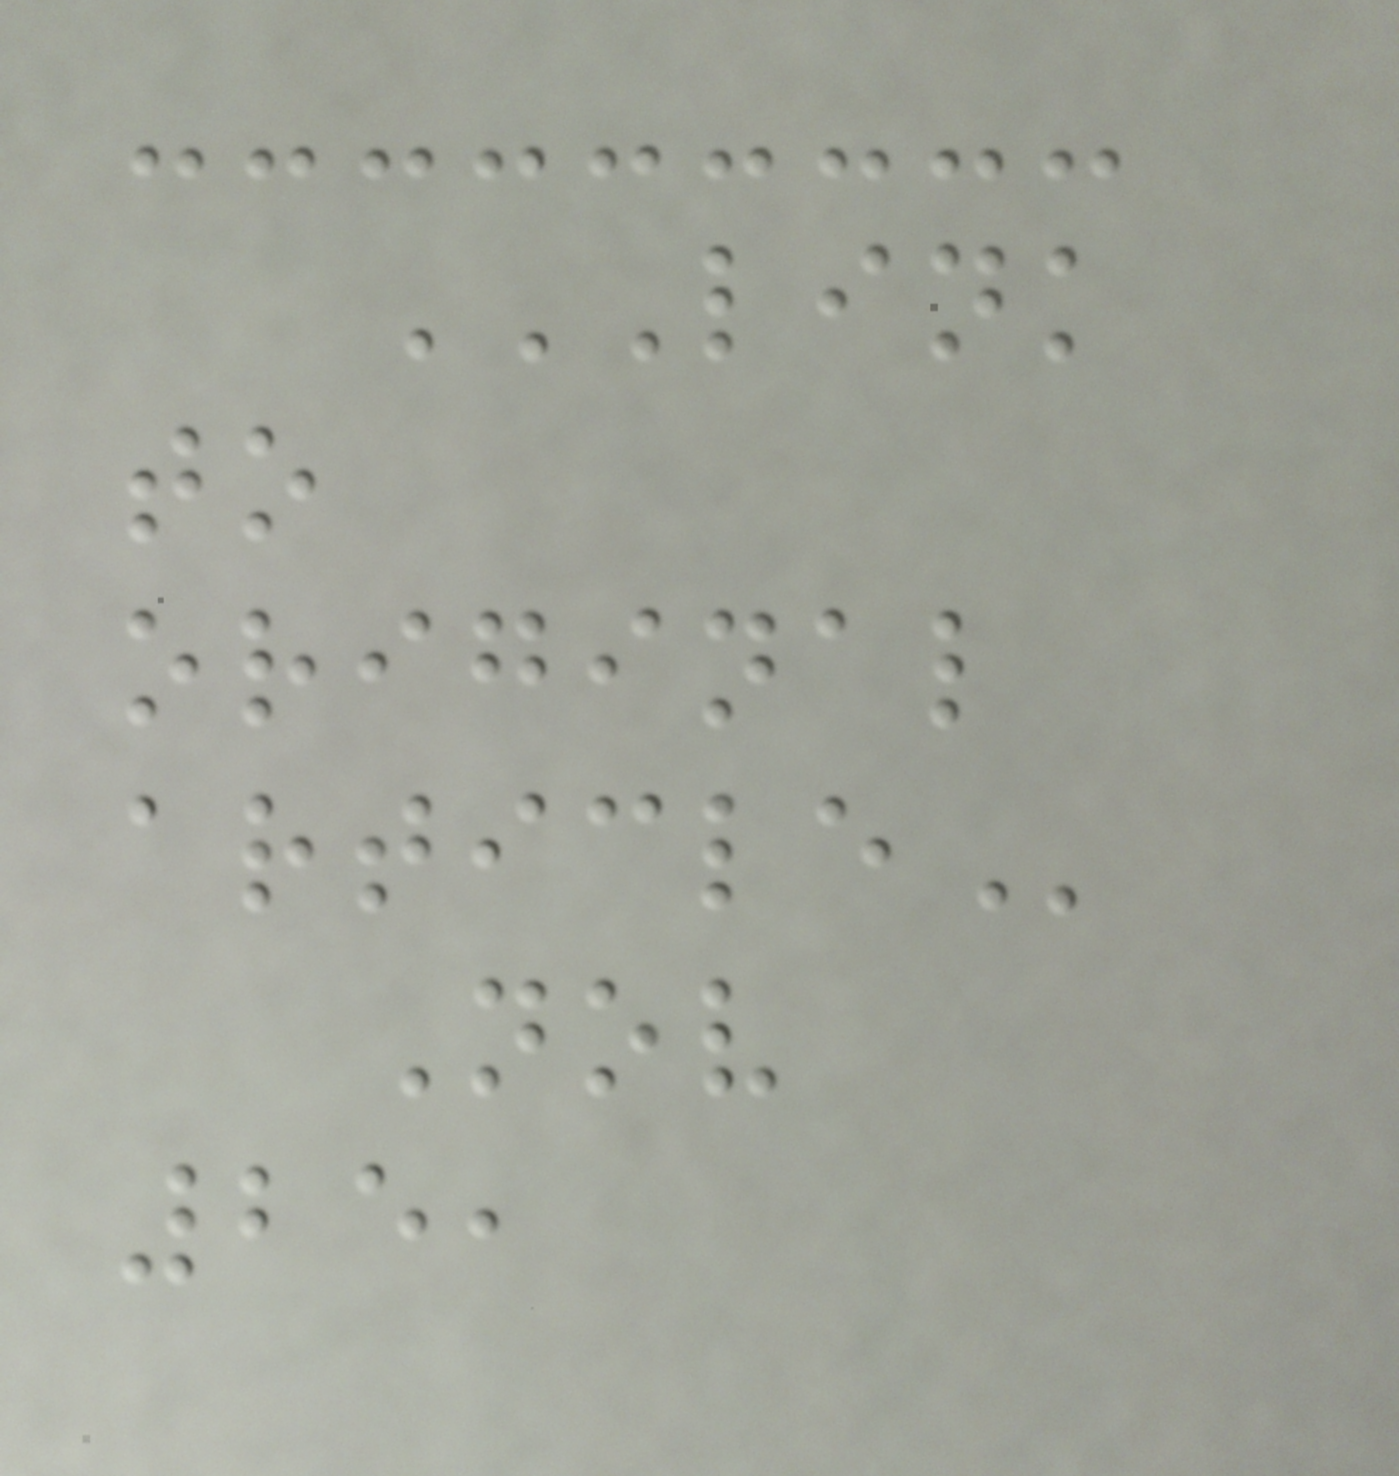LINK
TO
ORIGINAL
ARTICLE
Nov
25,
